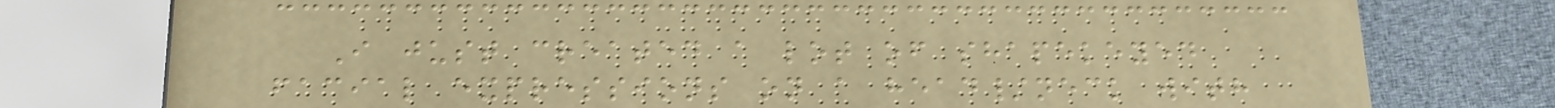I just created a lot of shapekeyed
facial expressions on a head/neck with
